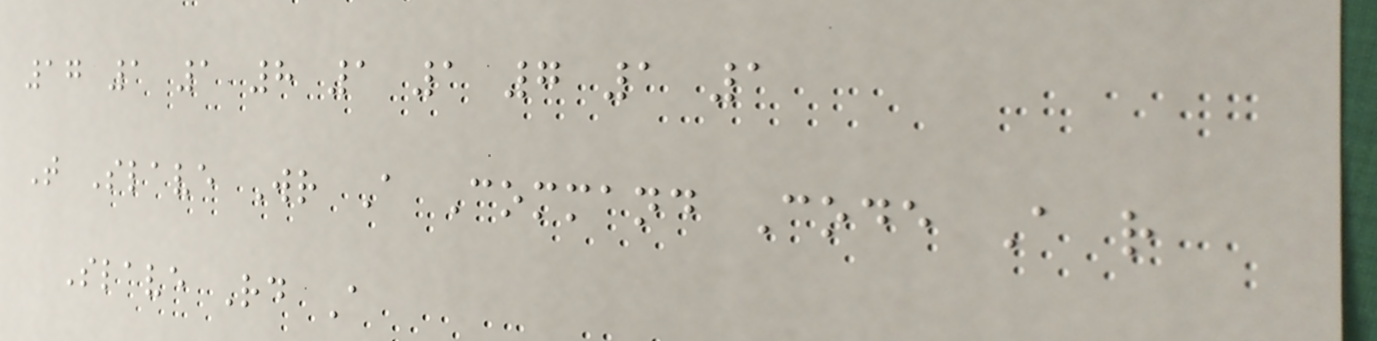17 1 1 8 1 1 7 1 1
T Slave Wr A Command Code A r
Slave Rd A
